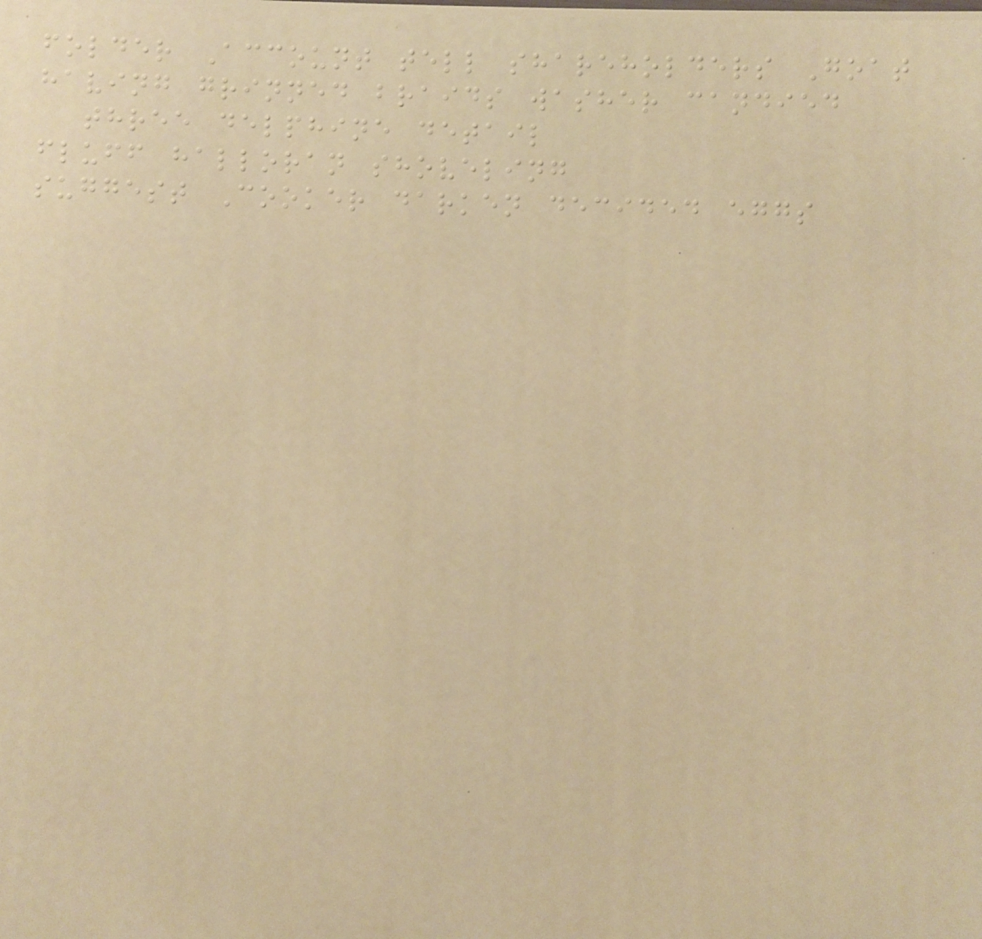folder Account tell shareholders Goat
having grinned braids washer candied
three delphine detail
fluff halloran shoveling
suggest Cooker darken decided eggs
